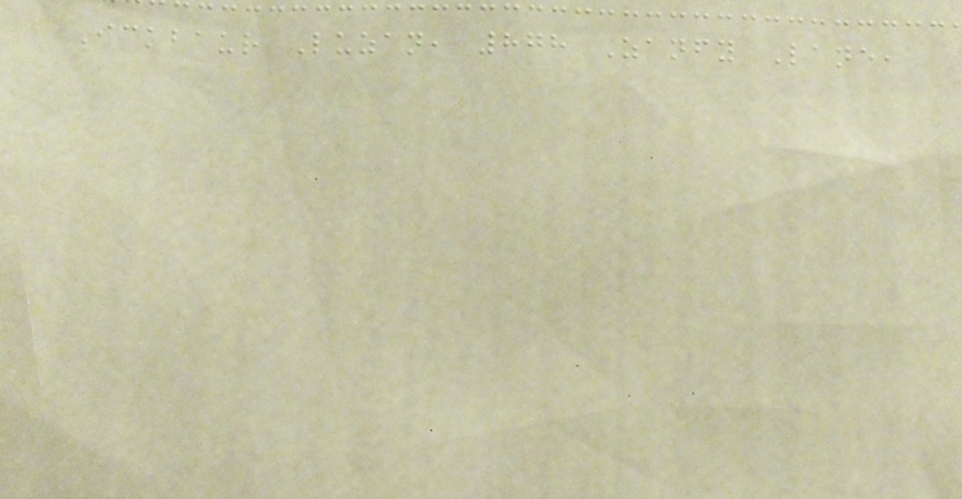Ickbaur Luzan, 878 Zanfy Lane,
